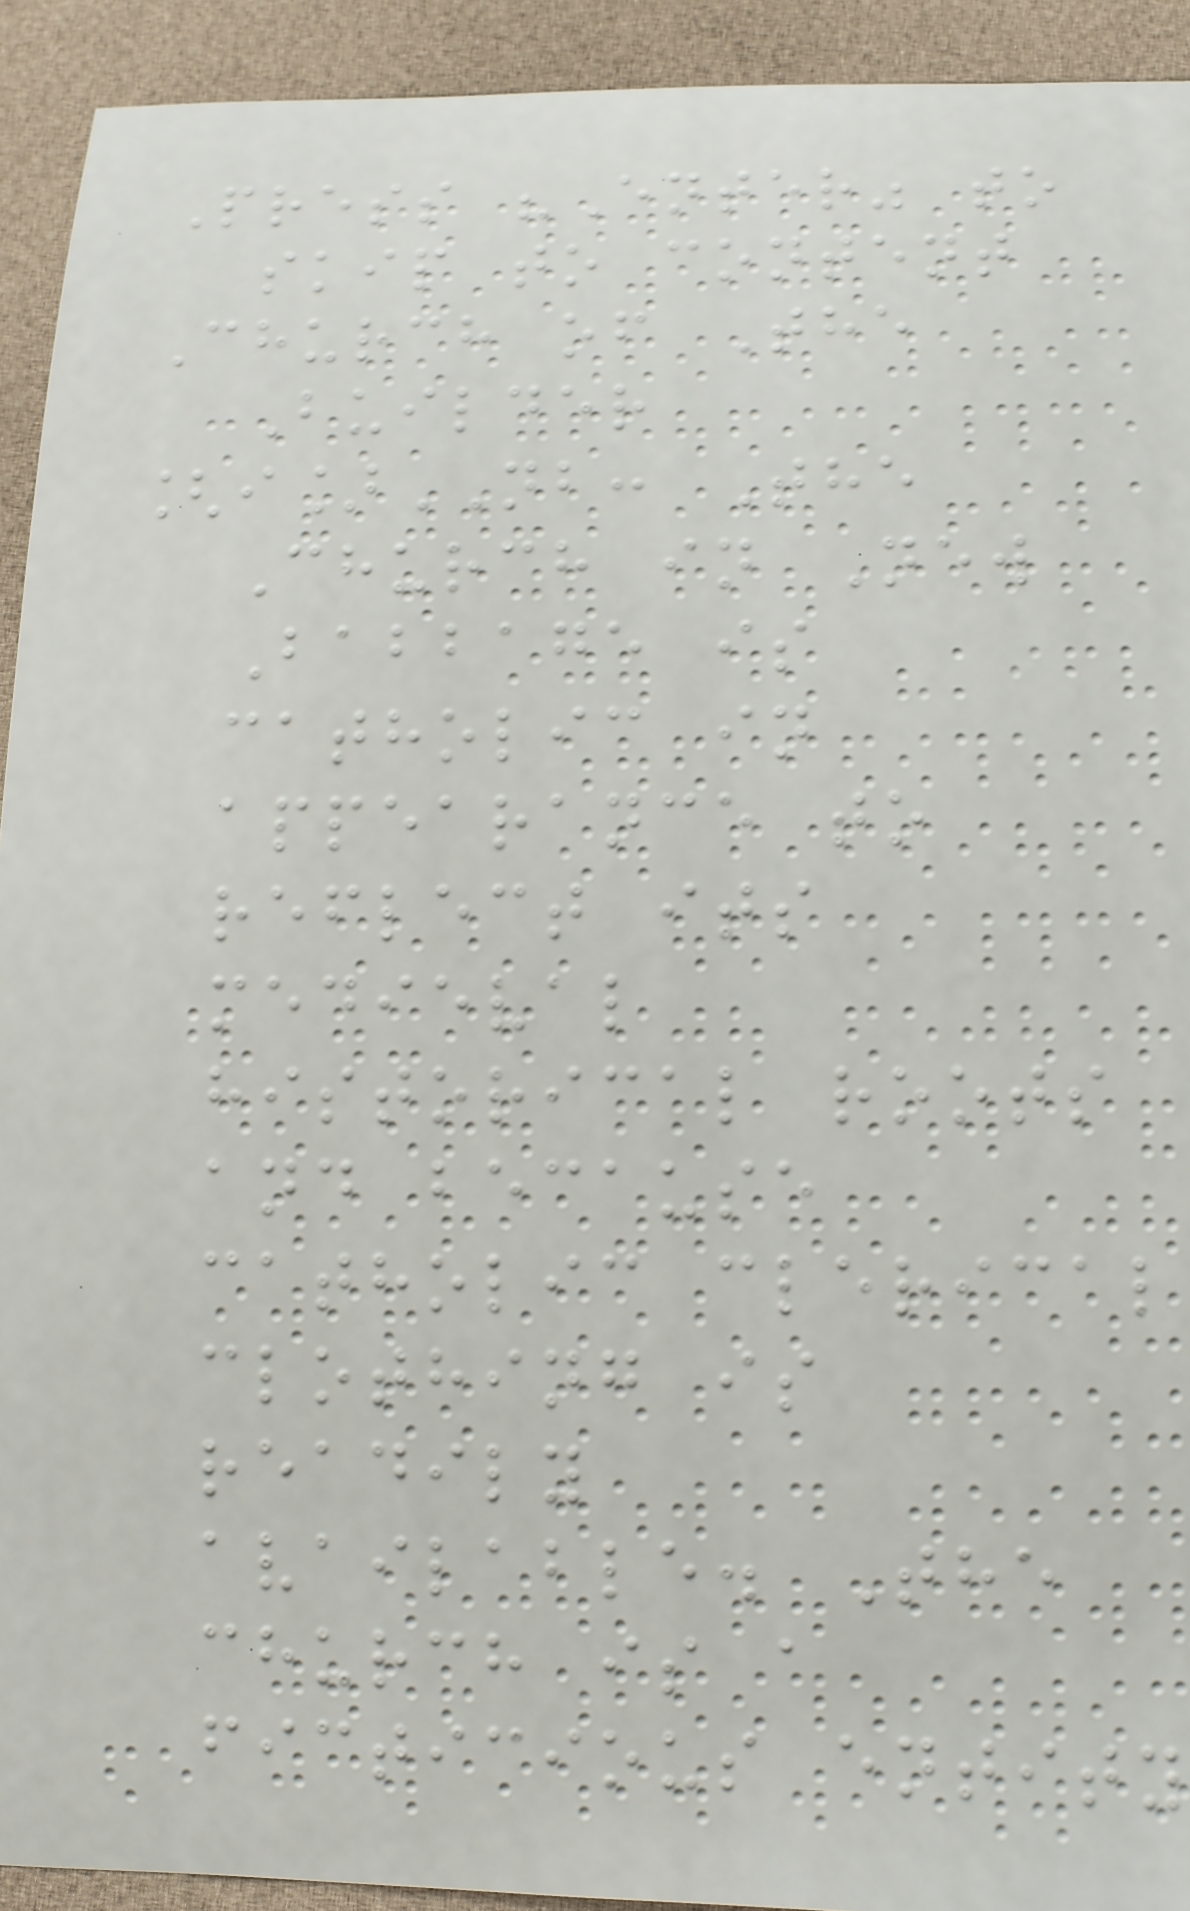Press "Enter" to
skip to content
Church of The
Builder
[i]NB: The
Church in New
Babbage is
catholic in
appearance to
reflect its
medieval
historical roots
and because
catholic clerical
clothing is
readily
available. The
church is a
ficticious entity
